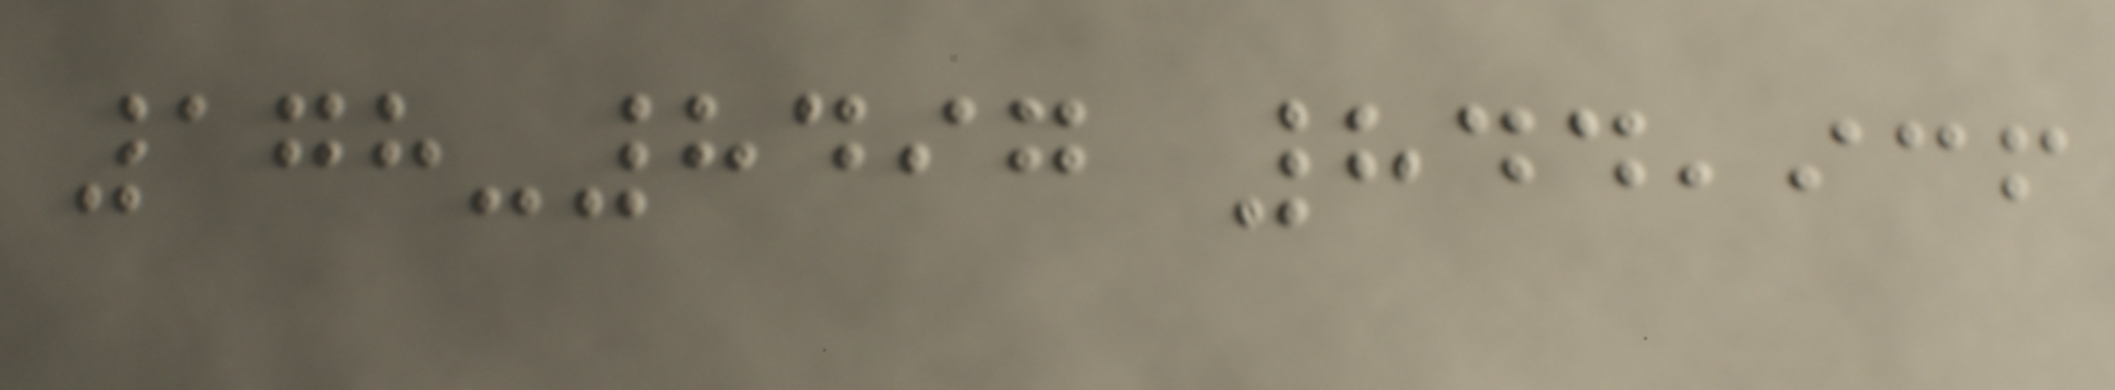178-8497 844,936
